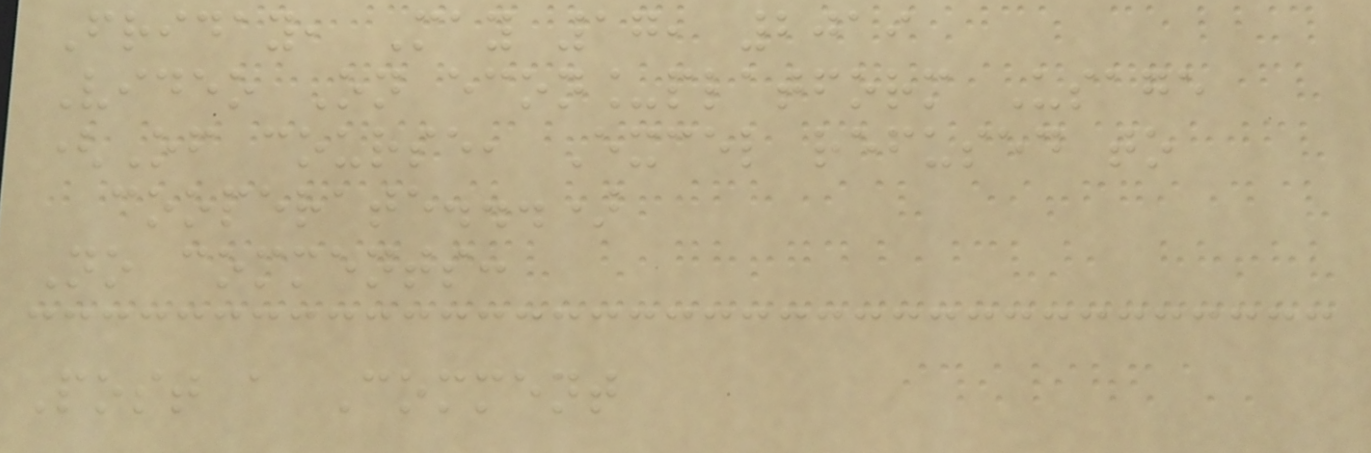Friday, May 17, 2019
Video On econ_platform Usage
(Of course, Excel refused to
cooperate...)
No comments:
Post a Comment
